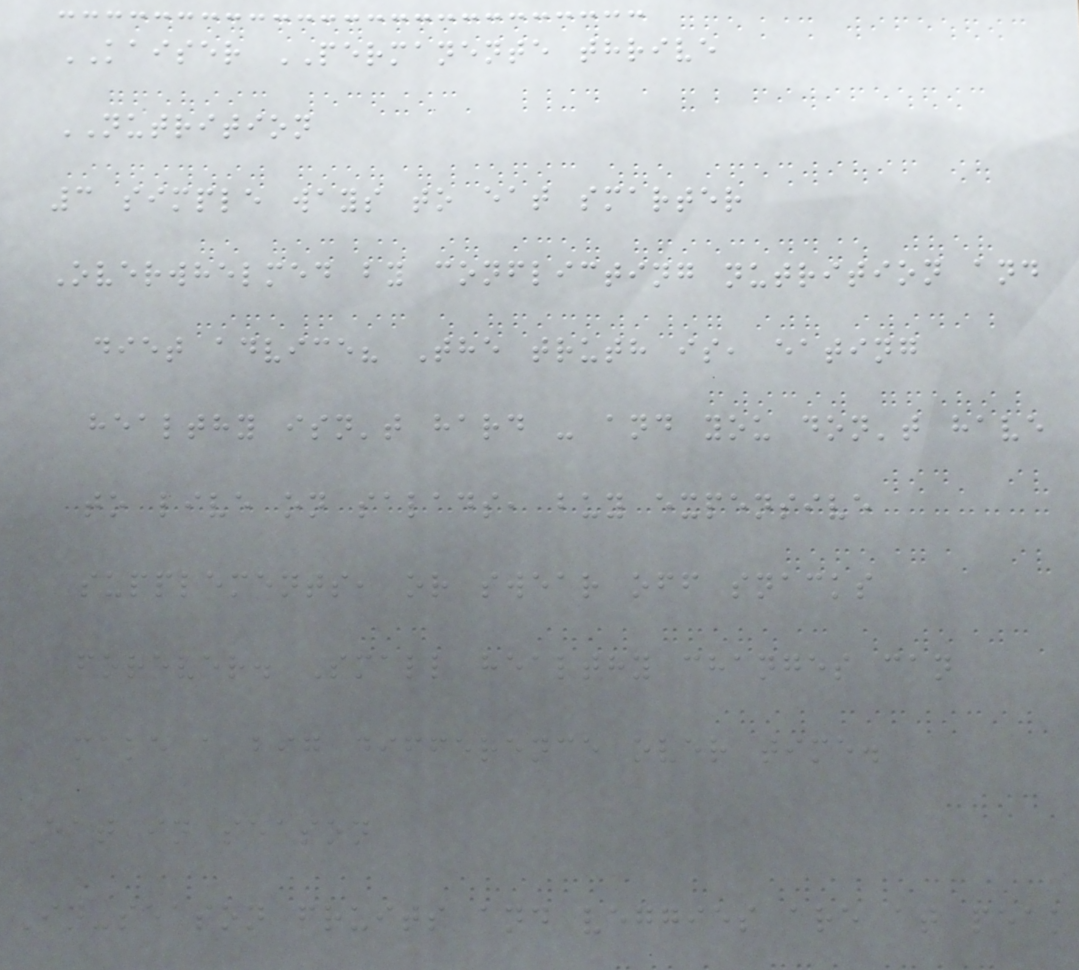KAISER PERMANENTE thrive
NUTRITION
3 simple ways to eat smarter
Overwhelmed by conflicting nutrition and
diet advice? The truth is, eating
healthy isn't hard - and you don't have
to live on salads, buy expensive
supplements, or swear off snacks
forever. Small healthy changes can
make a big difference over time.
Eat in season
In-season fruits and veggies are at peak
